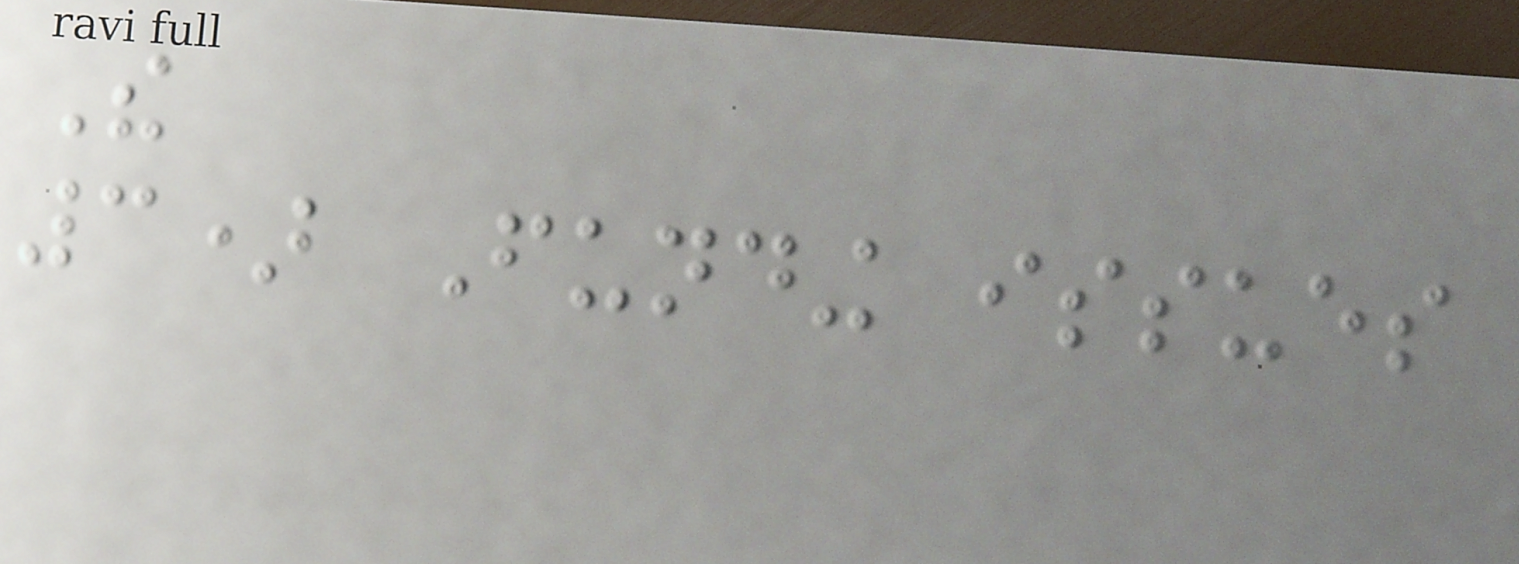The
3) Funding issues
